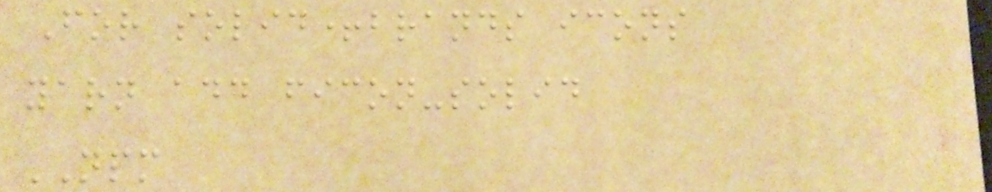For solid+brands icons
yarn add ficon-solid
NPM
